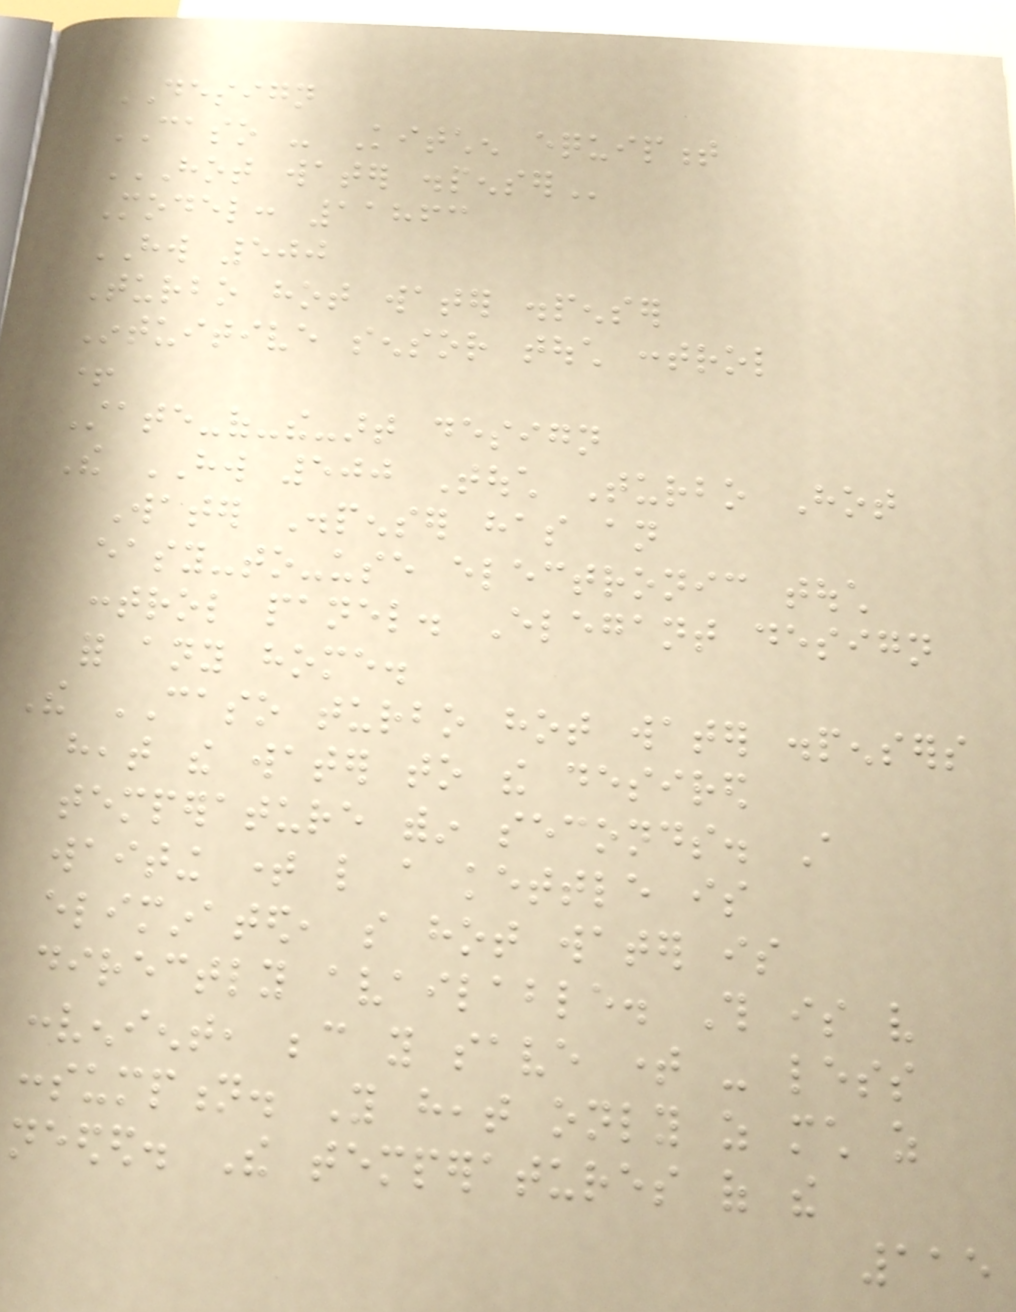DESIGN
CASO - Kitchen equipment
HOT WATER DISPENSER
Model: 11863
HW 500
Turbo hot water dispenser
Intuitive sensor touch control
+
State-of-the-art design
The HW 500 Touch Turbo Hot
Water Dispenser has an
easy-to-use electronic touch
control panel. Elegant design
for any home.
The CASO turbo hot water dispensers
heat the water to the desired
temperature within seconds. A
waiting time like a kettle is
eliminated, so hot water is
directly available. This is very
convenient, because you save time - less
consumption. You heat only as much as
needed. The temperatures of the
115
